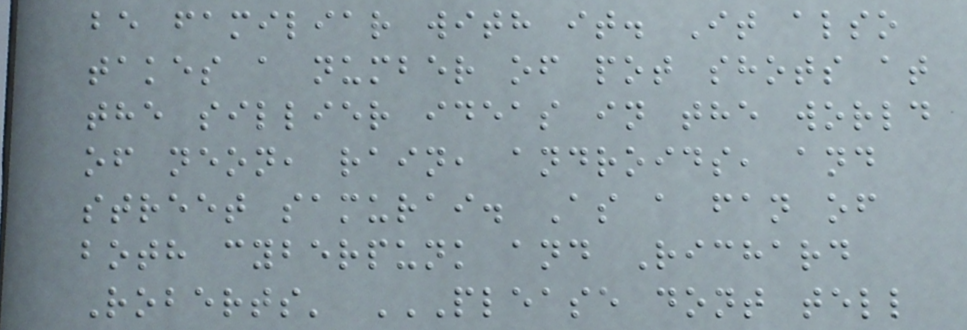be familiar with it. It also
takes a number of pot shots at
the sillier ideas in the world
of neon, rain, androids, and
street samurai. As a fan of
both cyberpunk and Richard
Roberts' PLEASE DONT TELL
